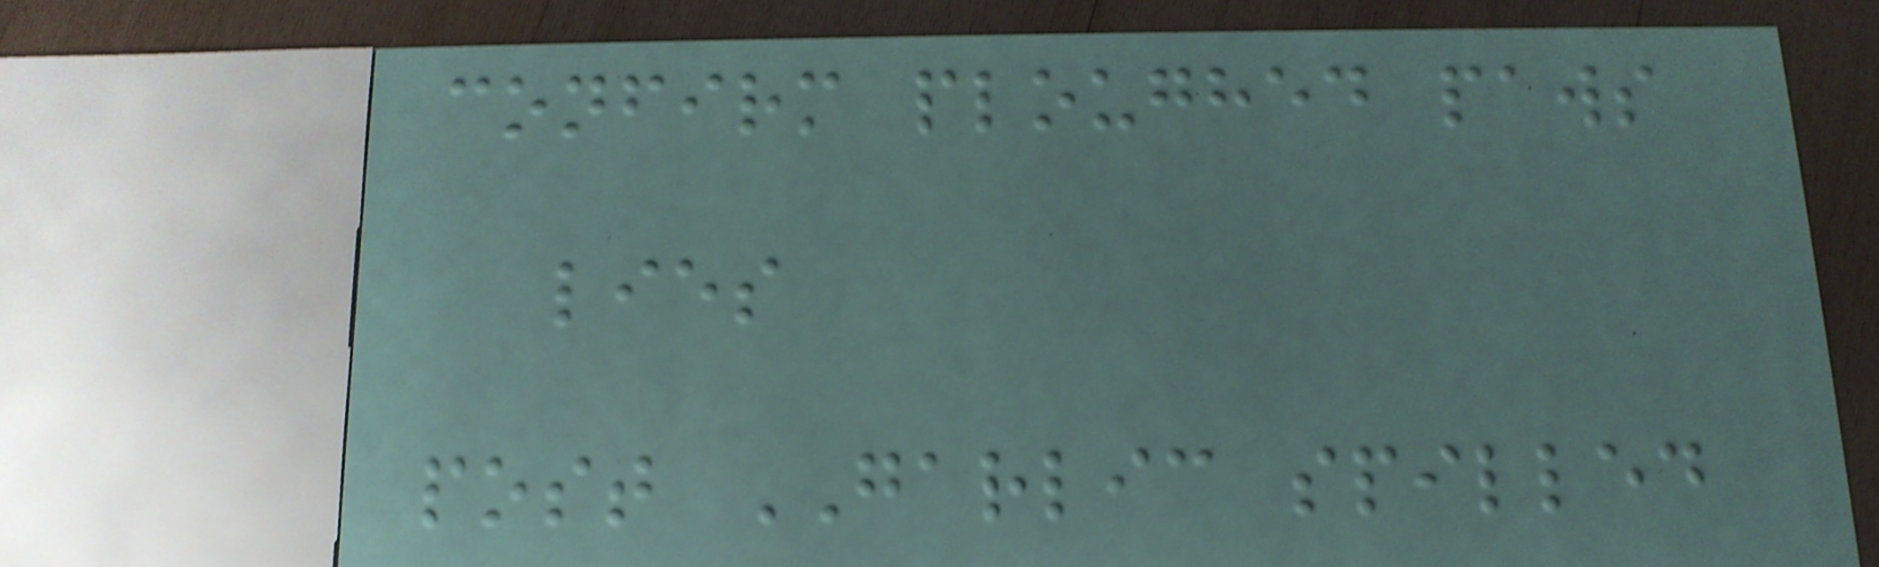confirm ploughed paws
lies
post GARLIC spilled
